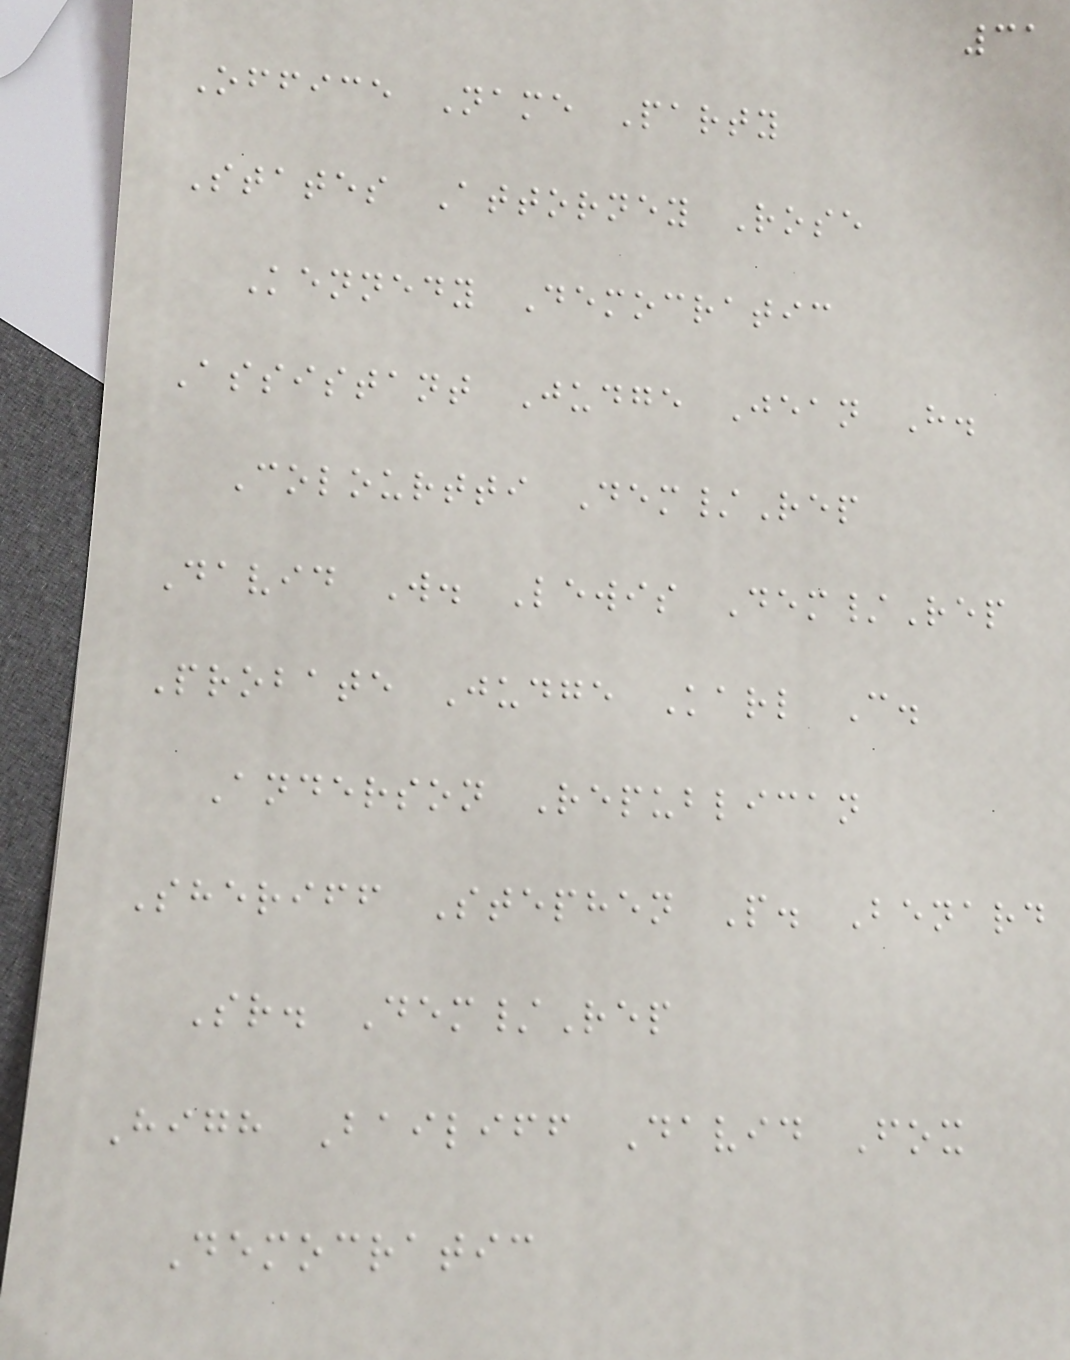31
Office Name Party
States Attorney Rose
Kennedy Democratic
Assistant Judge Jean H.
Colourtti Dem/Rep
David W. Lewis Dem/Rep
Probate Judge Karl C.
Anderson Republican
Sheriff Stephen P. Benard
Sr. Dem/Rep
High Bailiff David Fox
Democratic
